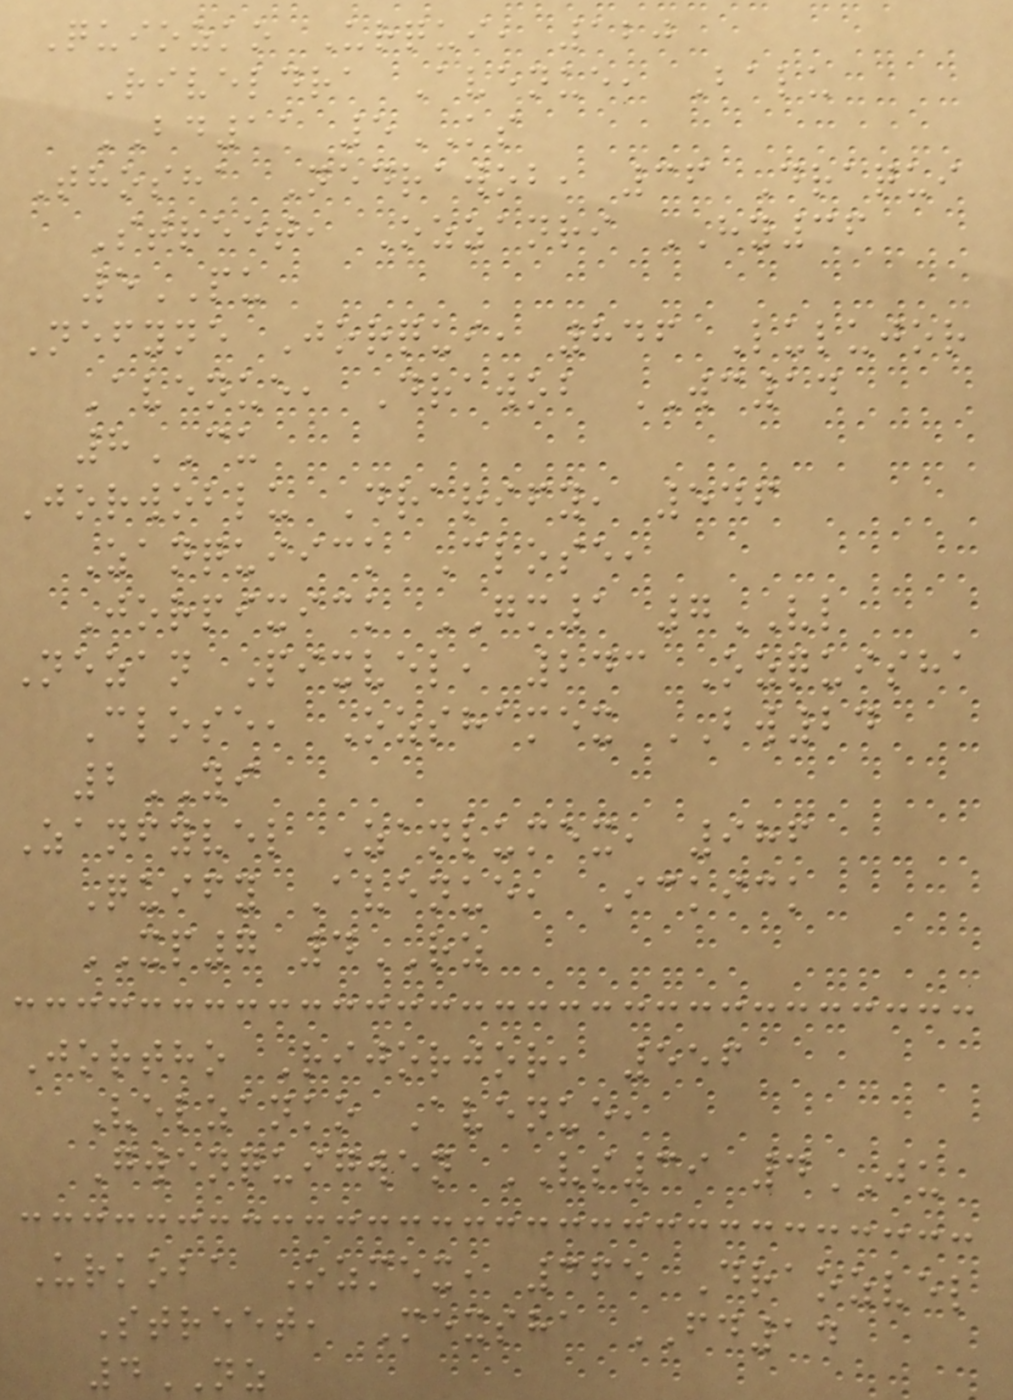Quiozko Urqui, 120
Riveldra Avenue, Balu
BD11 5KS
Thosha Nedrawob, 36 Draqui
Street, Ozzanri HY36
5PU
Nefyne Jorqui, 846 Lulujor
Avenue, Drawob WC14
8CU
Jorwoblu Drarify, 546
Zanquiick Close,
Jorpixick GM1 7VL
Nezan Pixvel, 243 Ozquisha
Close, Ozshamex BW24
2YI
Zanfyvel Zanlumex, 986
Quify Avenue, Ickick
XP7 4RZ
Jortho Rijorjor, 556
Velzanko Avenue,
Gwenquigwen VS39 4JU
Urkoba Ozmex, 365 Draozvel
Street, Mexsha FD14
4NZ
